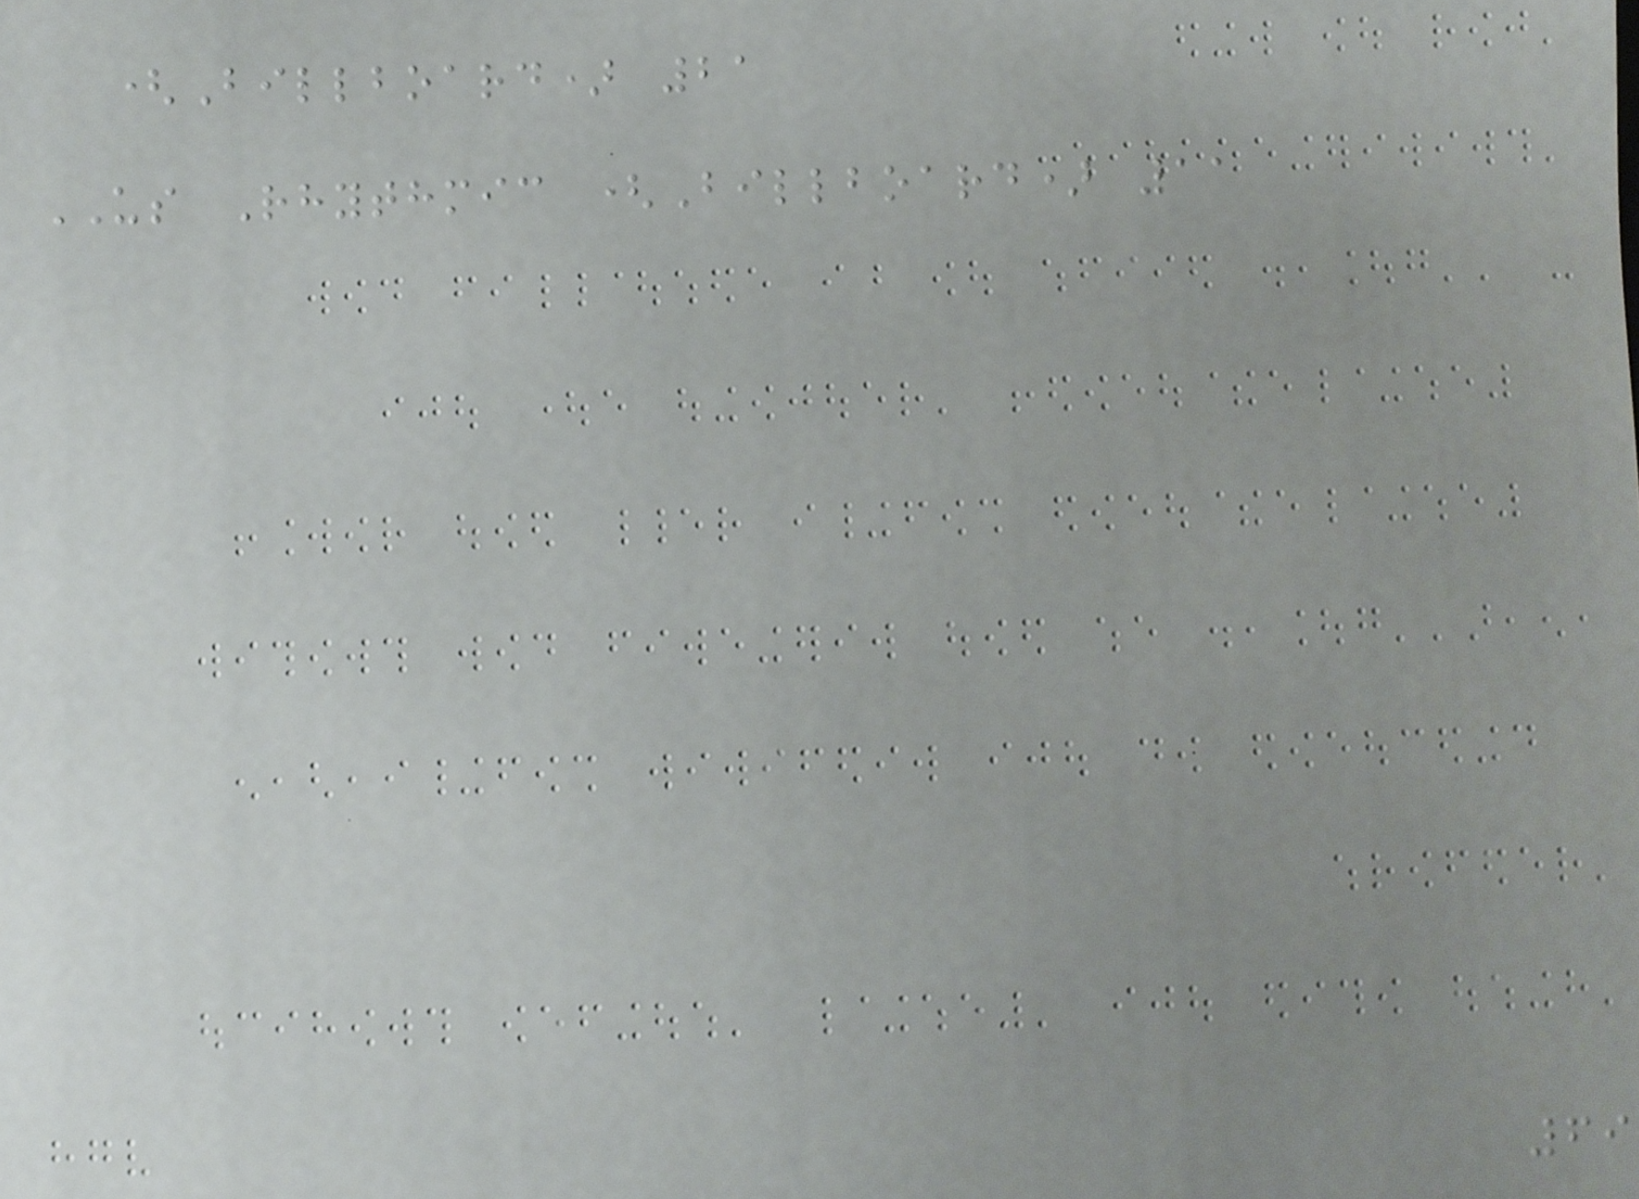(Billboard) 21
US Rhythmic (Billboard) 11
69
